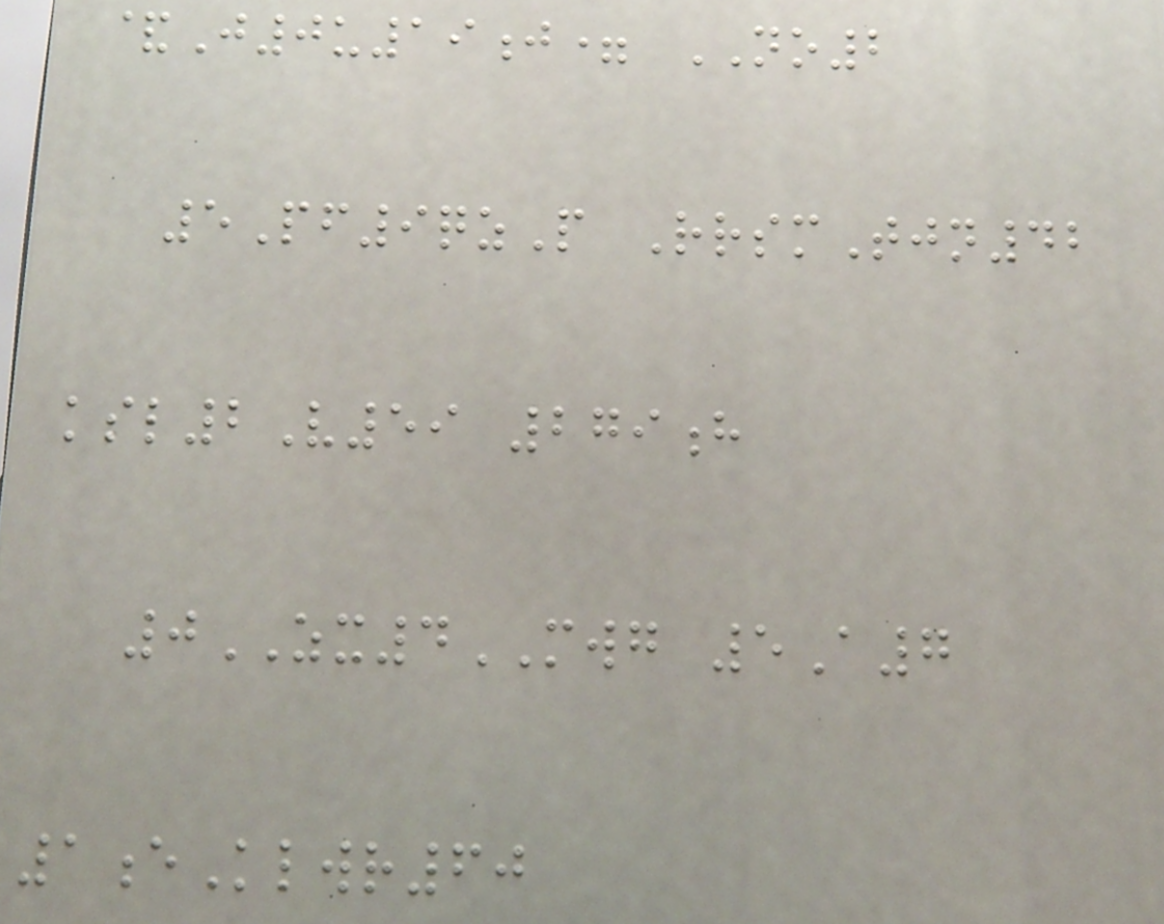&J0u19j= NO2
5Pf9qzP RrsmTjn42
ksl2V59 279h
0ZX4MWG 5A7
1eKlwr60
